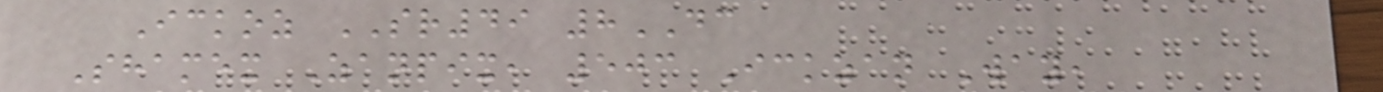Ickoz SR49 8DC
Shamex Zanpix, 503 Ickzan Way,
